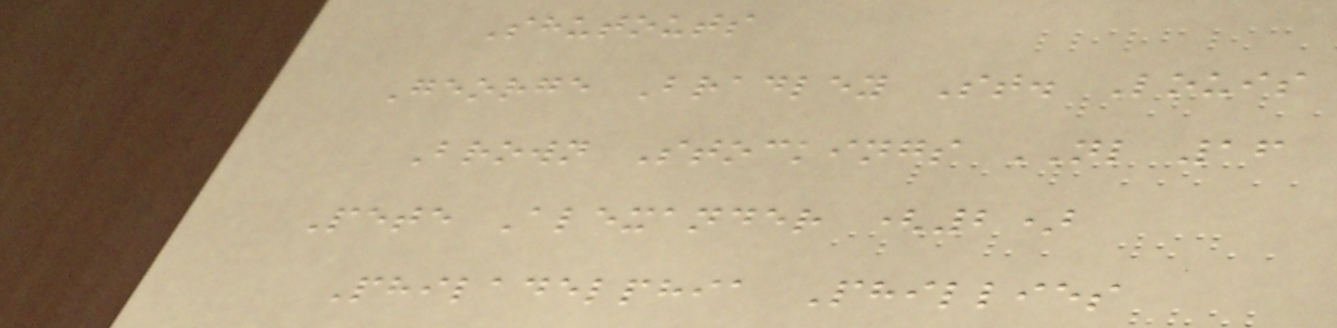Shutouts
George Bradley St. Louis
Brown Stockings NL 16
Pete Alexander (2)
Philadelphia Phillies
